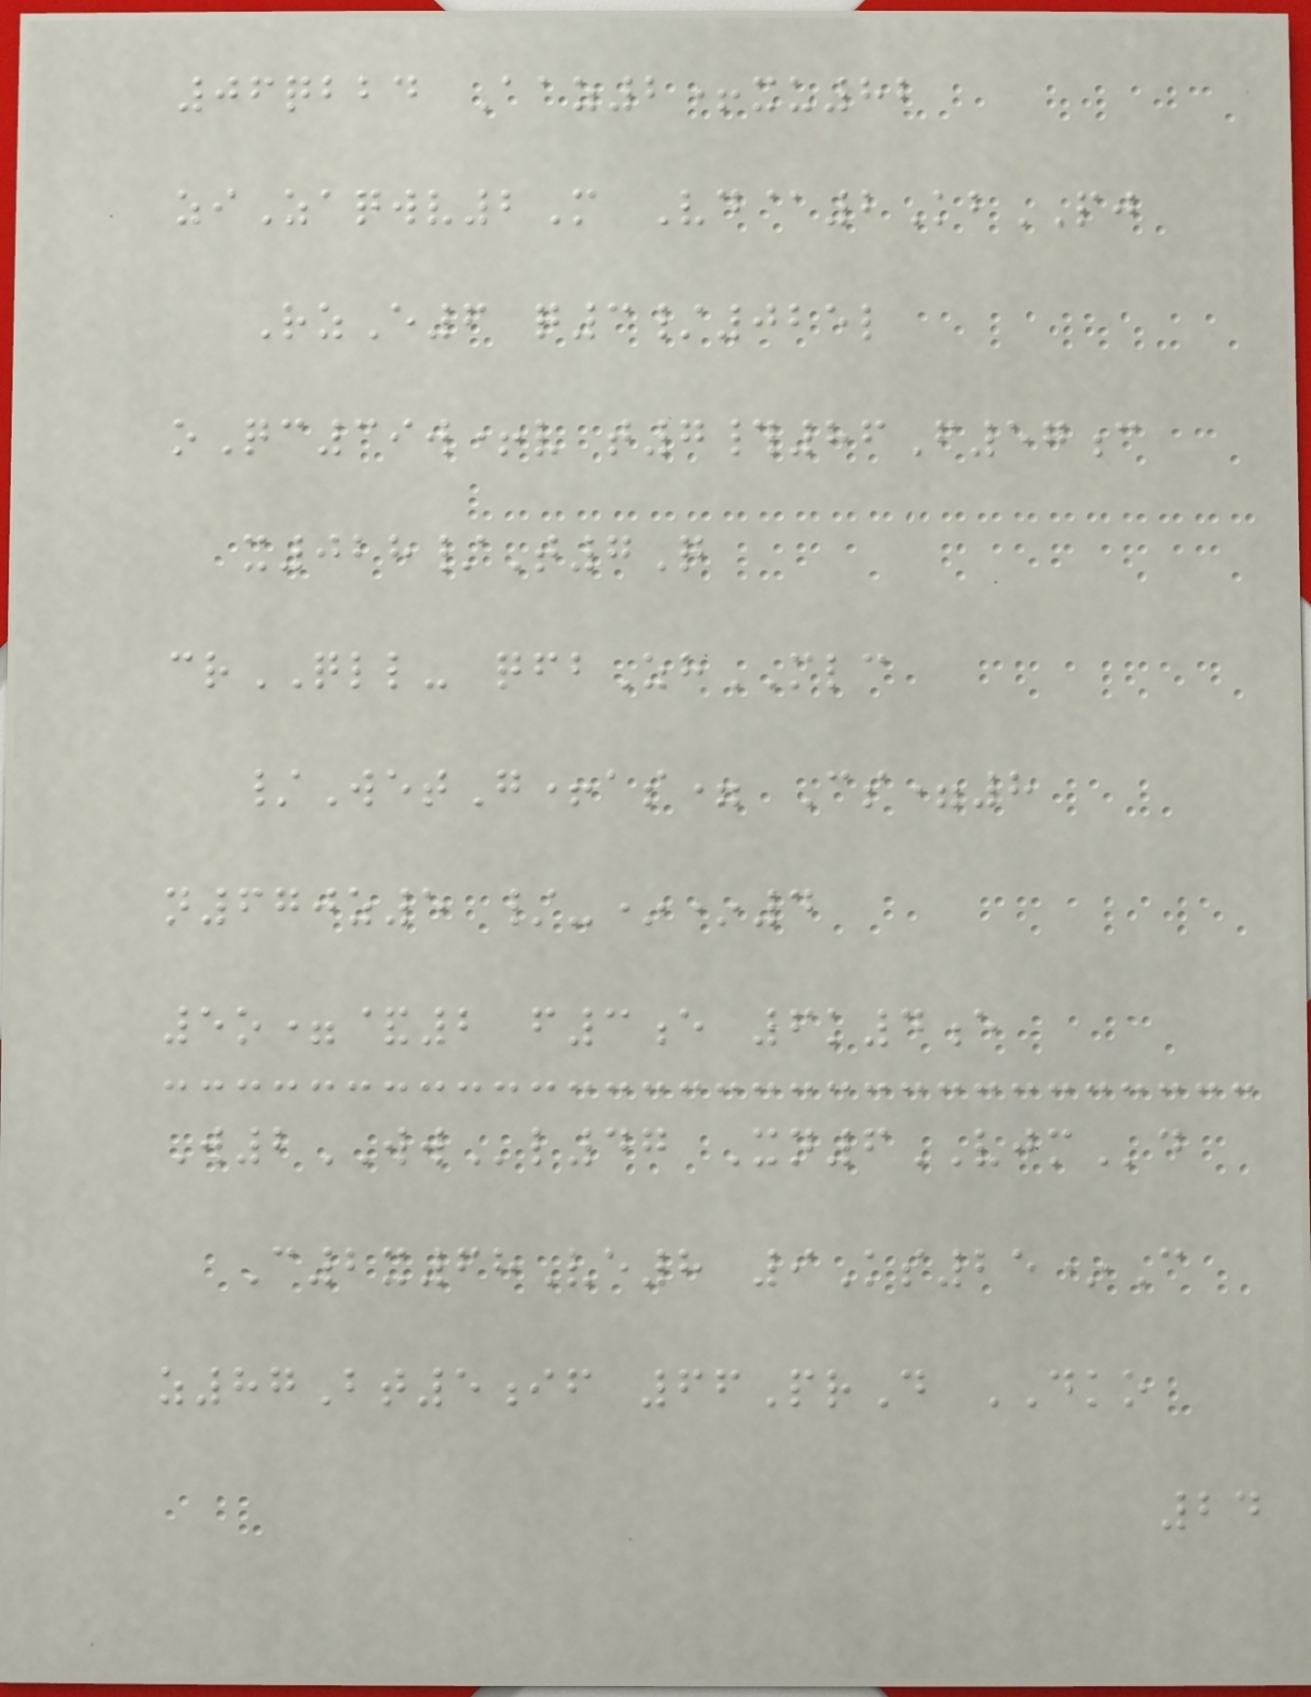06qbbd Aaz2+xu82
ziZaqwv2M Vd@2KbPJ
RzE6 q3/025l
oQc39w+v t7#86F57c
x028/T7Q
crQLL- qfbZhMLC
/WetG+as= Cs=8
n670z5 /-**4
5o=&2 f3e 6k4e
W2WWl47 Xn6VJMd
C2x68Ve8 9Ks25*C
z87Bt5if 66PrD DKO
24
